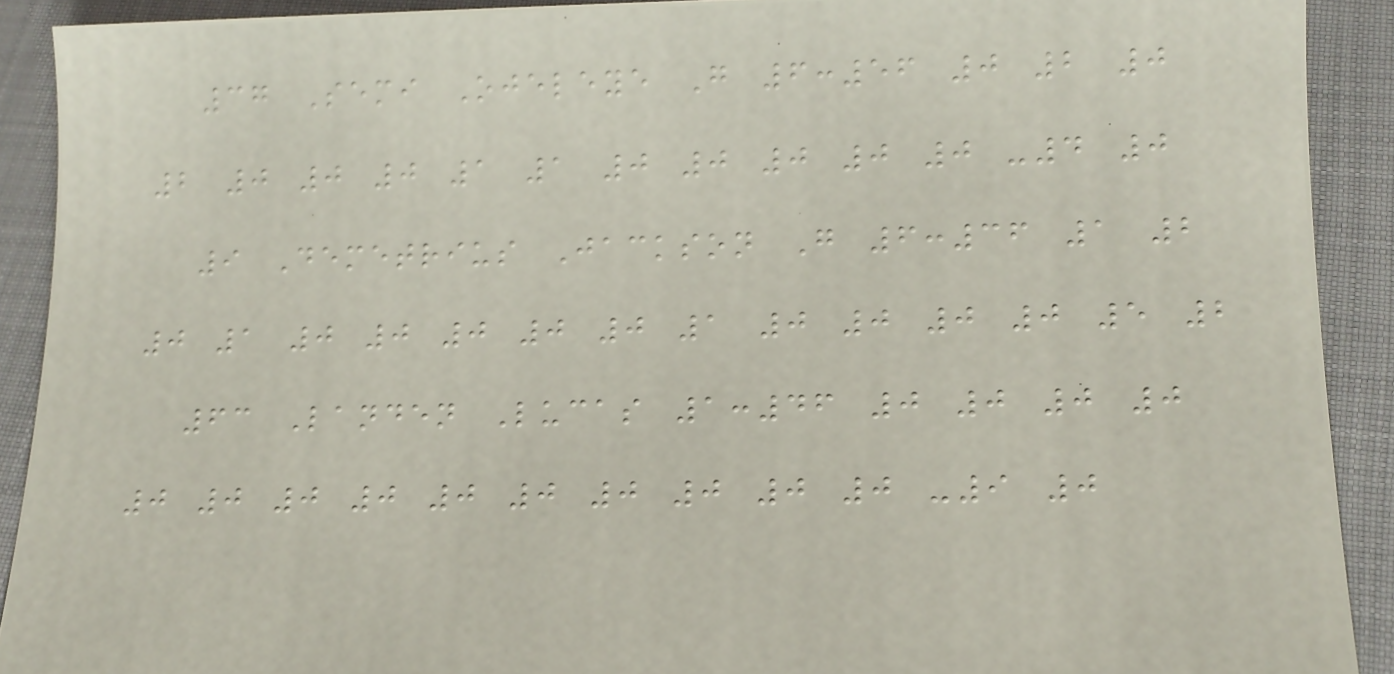37 Semi Ojeleye G 6:56 0 2 0
2 0 0 0 1 1 0 0 0 0 0 -4 0
9 Demetrius Jackson G 6:36 1 2
0 1 0 0 0 0 0 1 0 0 0 0 5 2
63 Landen Lucas 1:46 0 0 0 0
0 0 0 0 0 0 0 0 0 0 -9 0
